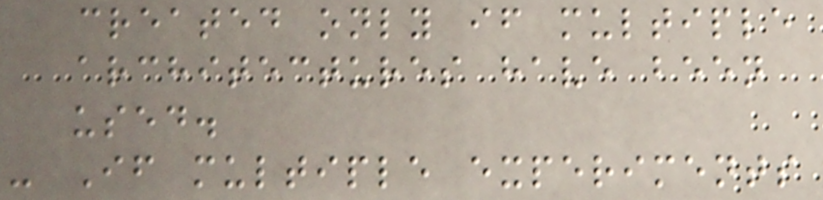created only if multiple
architectures have been
used.
- If multiple experiments
